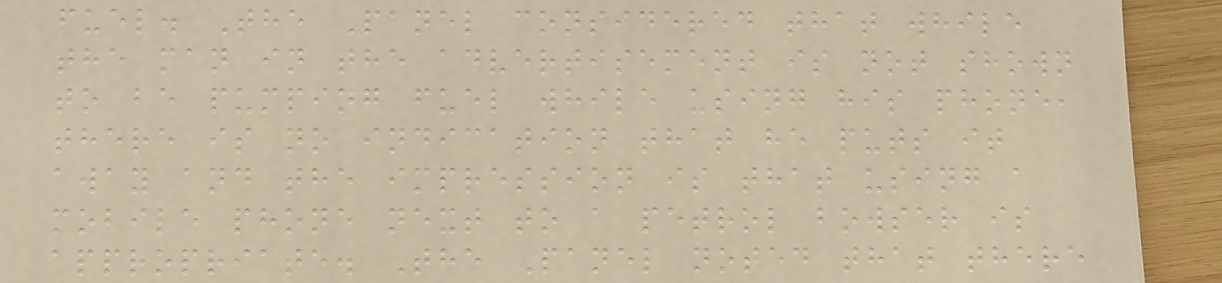fuel. The Panel considered that while
the man in the advertisement is not shown
to be pumping fuel while using his phone,
there is no indication that he puts it
away and the impression is that using a
mobile phone next to a petrol bowser is
appropriate. The Panel noted that there
